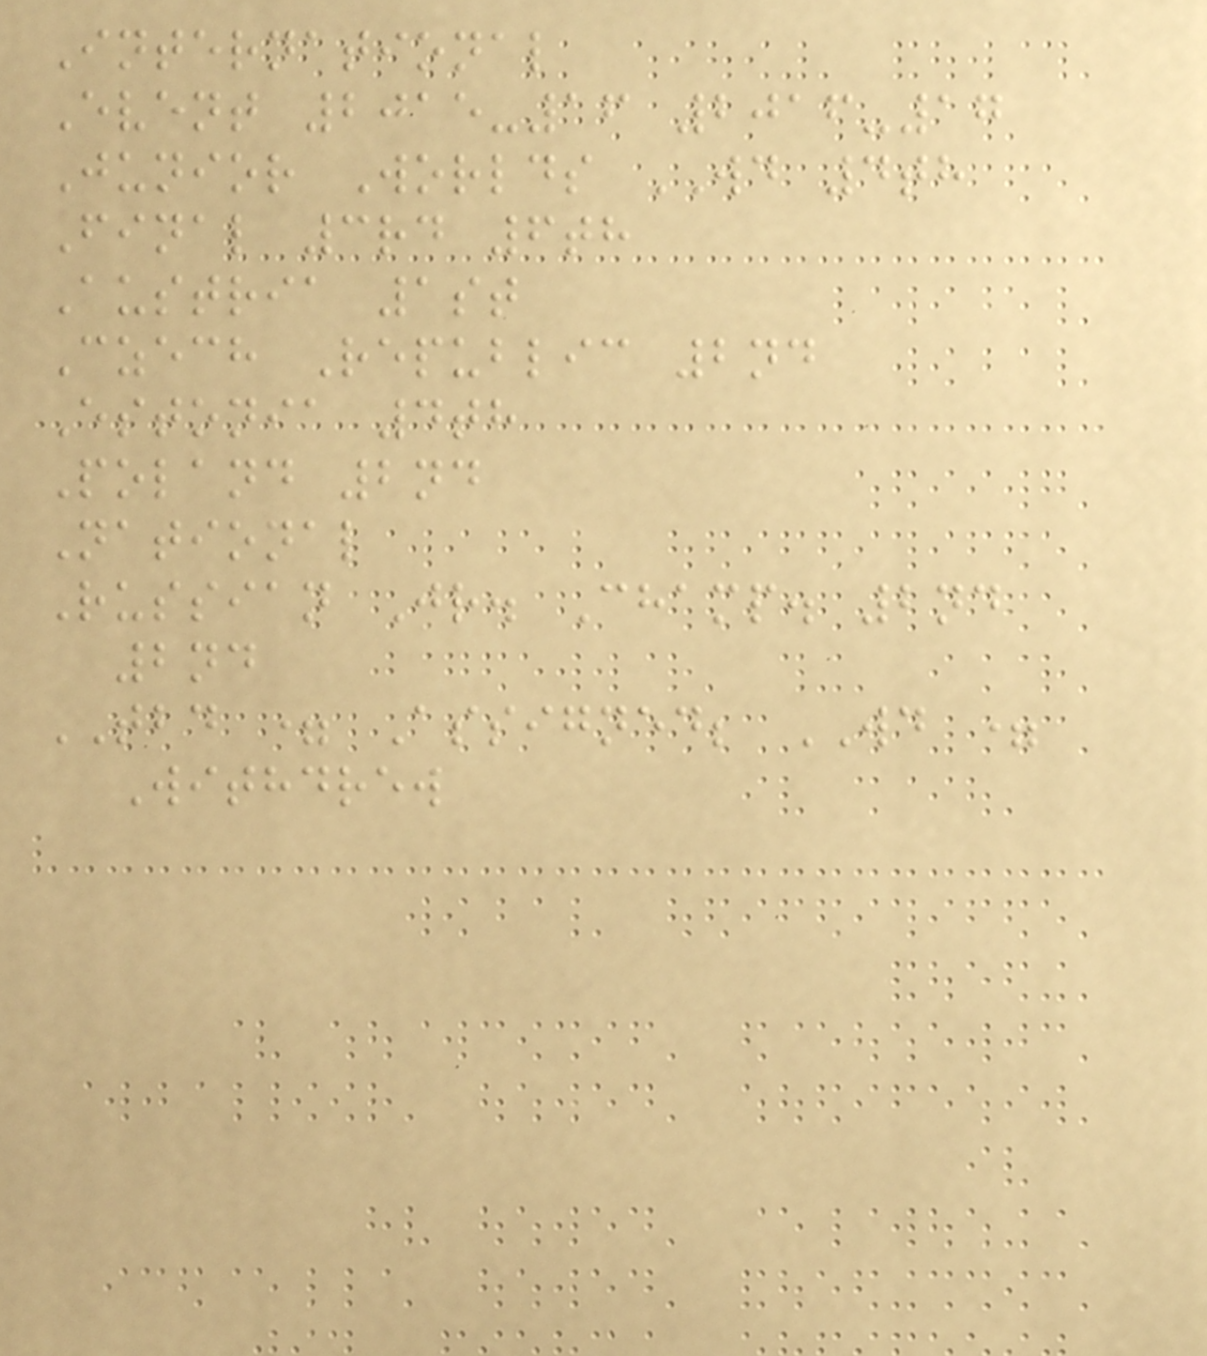International
Event 2015-16 2016-17
Junior Worlds WD 4th
Final 3rd 6th
Austria 1st
Czech Republic 2nd
Estonia 4th
Poland 2nd
National
Russian Jr. Champ. 2nd
2nd
TBD = Assigned; WD =
Withdrew
